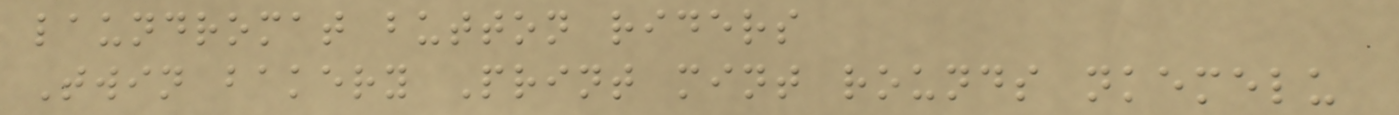laundromat button riders
Twin bakery Print mint rounds nkemelu
